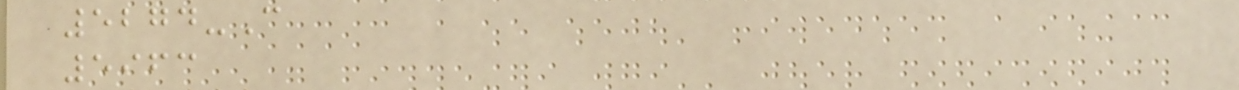5274-C
5963
